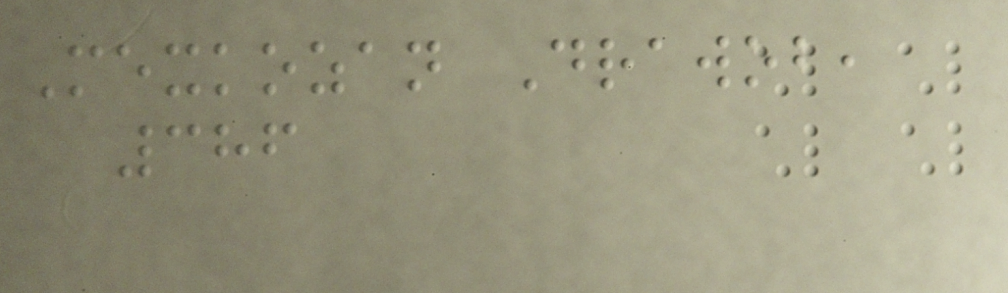Mexkozan Drawob,
386
